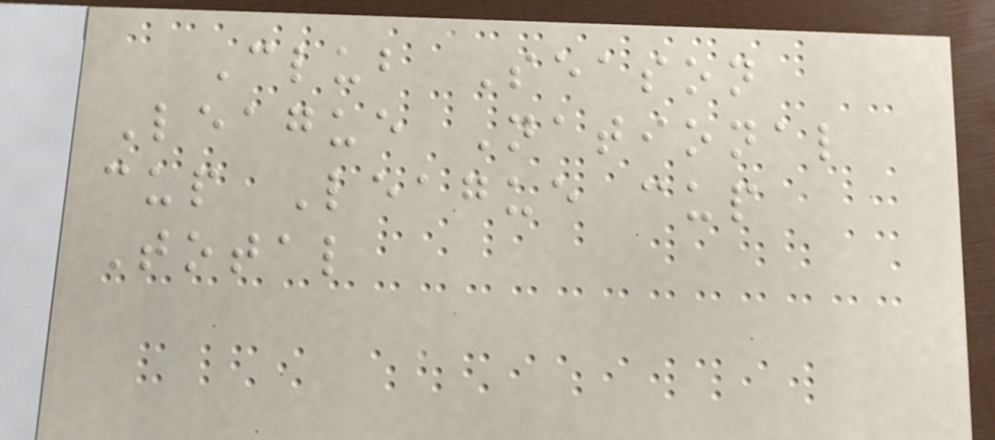Club Season
League National
cup League cup
Total
